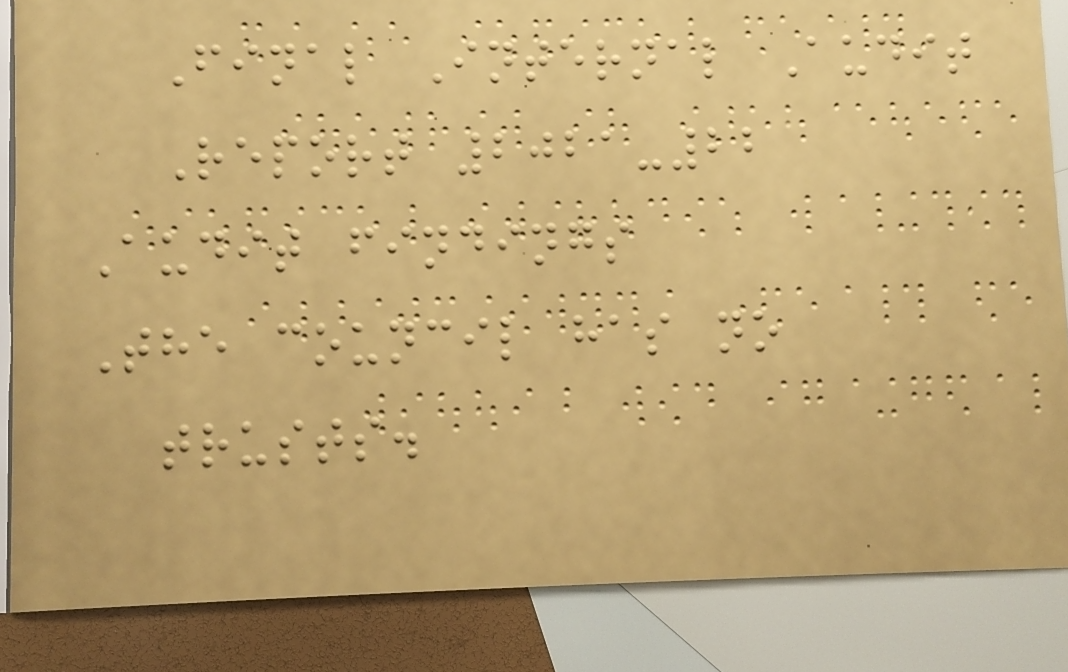Final Internal Audit
Report 2021-22
Audit findings
The council has no
trusts.
